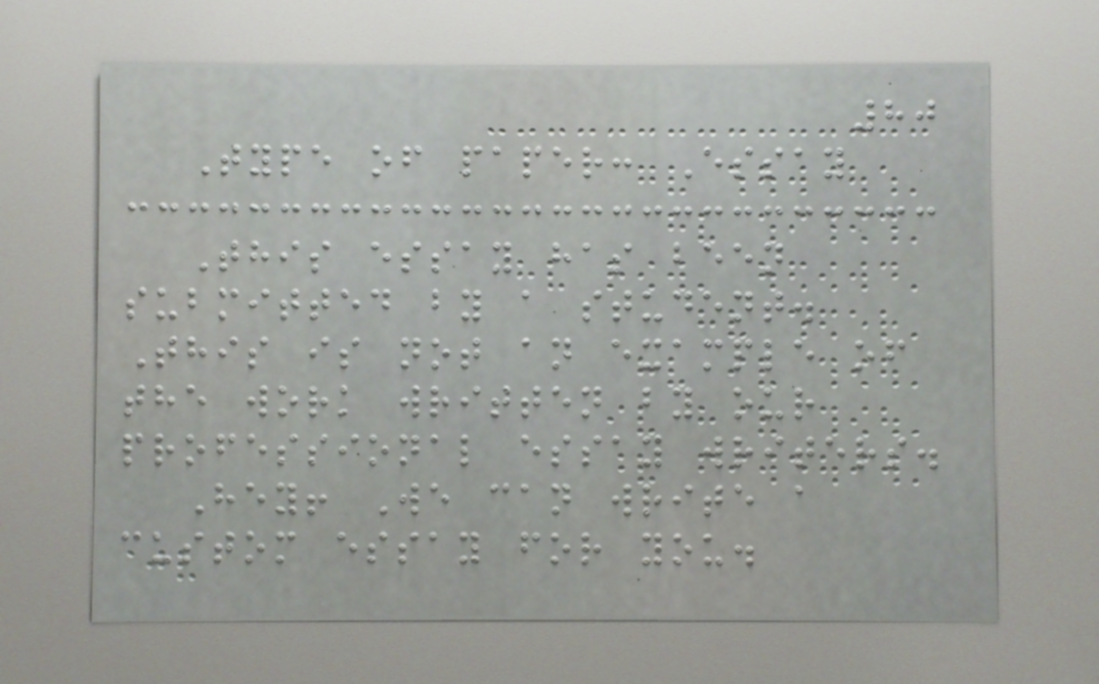80
Type of paper: Essay
This essay has been
submitted by a student.
This is not an example of
the work written by our
professional essay writers.
Hey! We can write a
custom essay for you.
